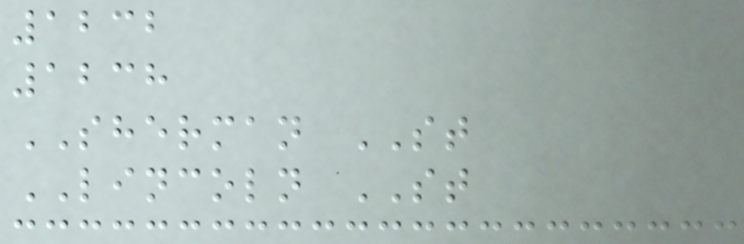1232
1238
SHERMAN ST
LINCOLN ST
